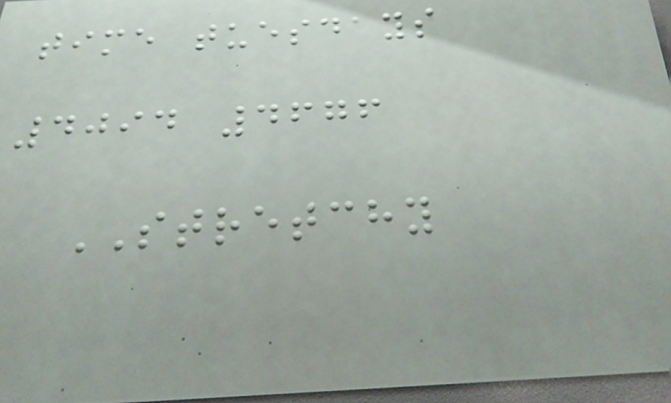time tuesdays
4094 4676
STRETCHY
